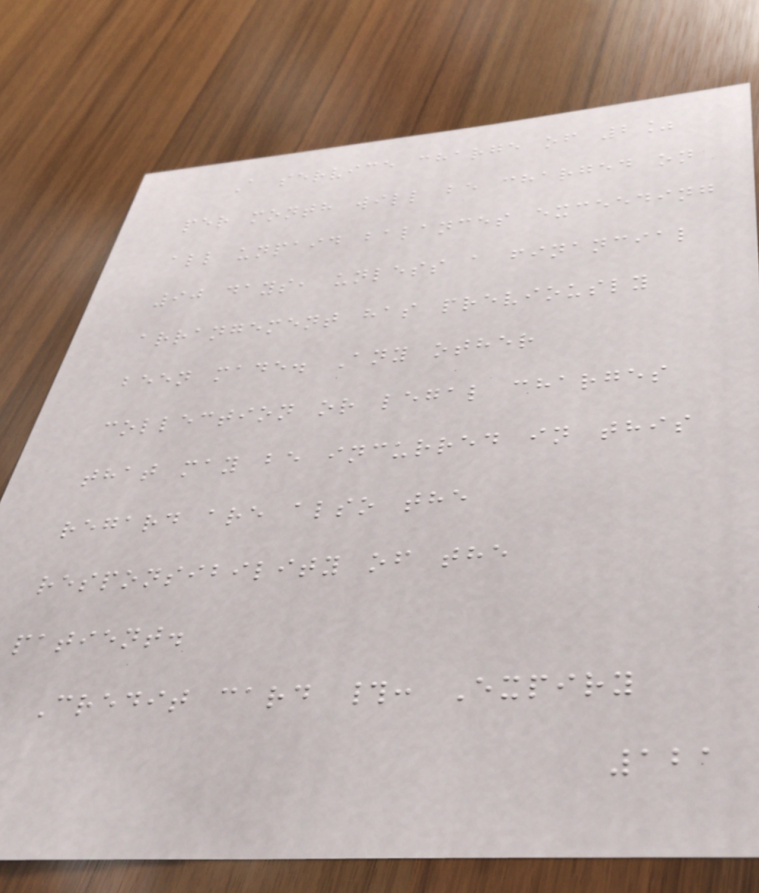A service charge of 2%
per month will be charged on
all unpaid balances exceeding
90 days, unless a financial
arrangement has previously
been made. Any other
collection or legal charges
that may be incurred in this
regard are also the
responsibility of the
patient.
Credit card #: Expiry
121
